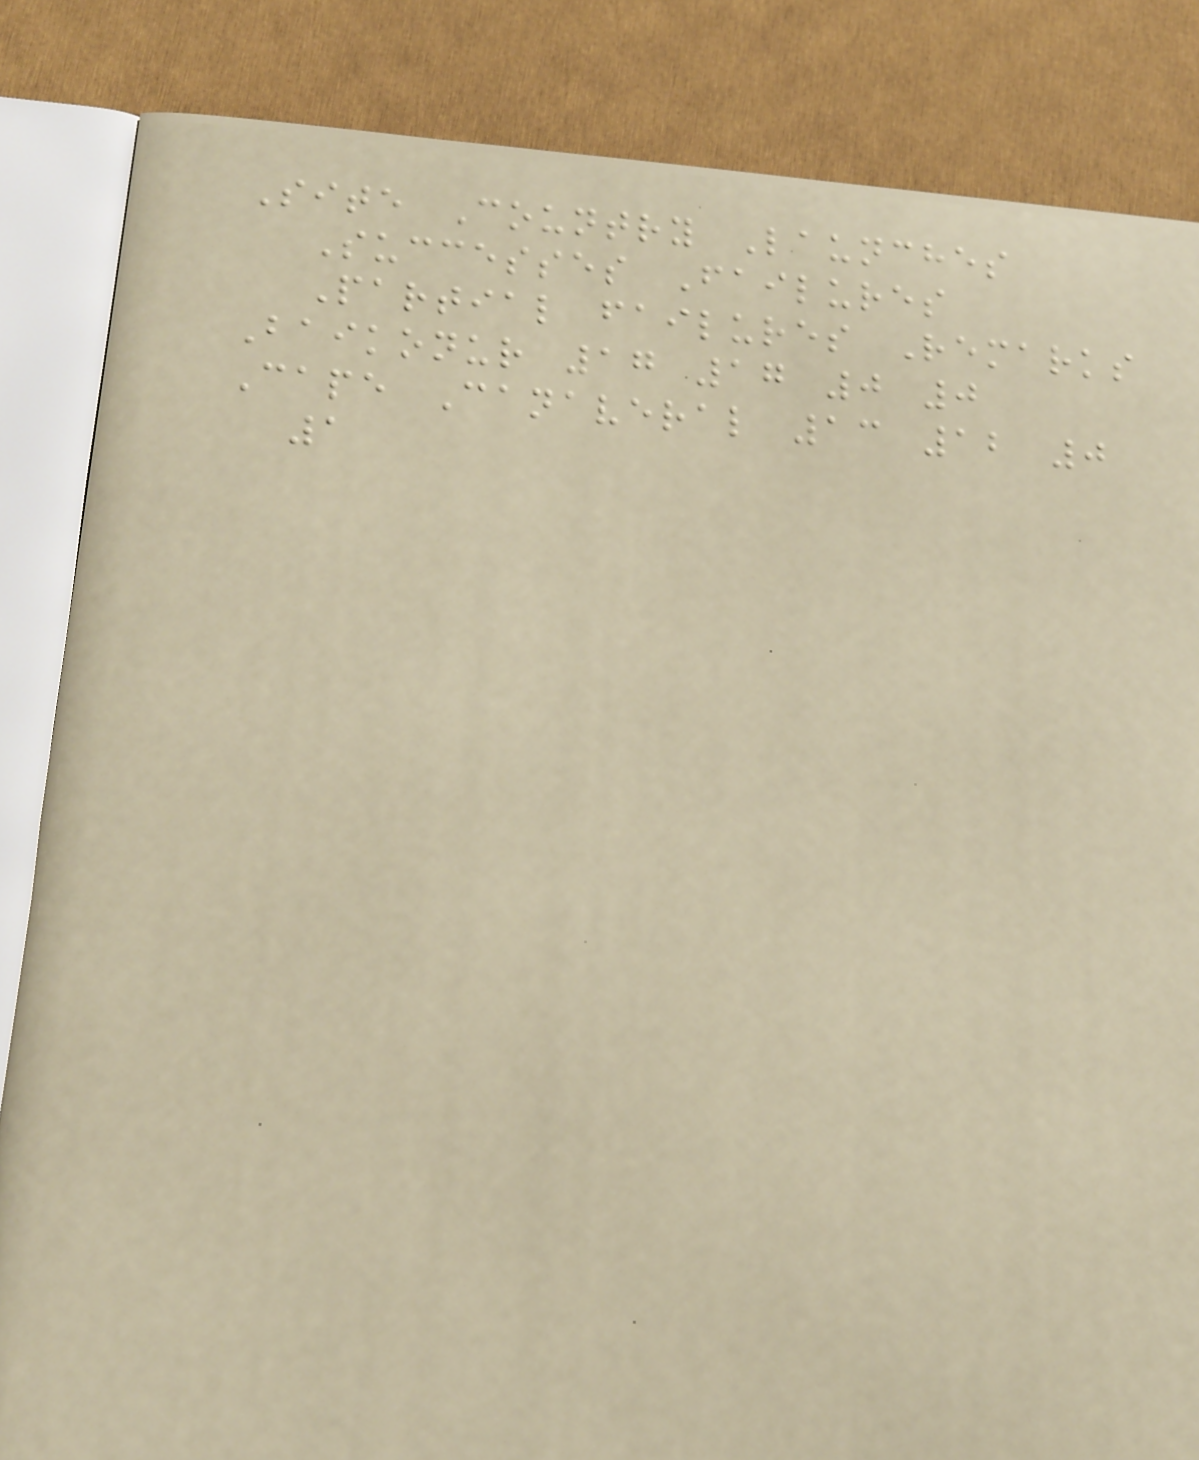Site Country Launches
Successes Failures
Partial failures Remarks
Baikonur 17 17 0 0
Cape Canaveral 13 12 0
1
